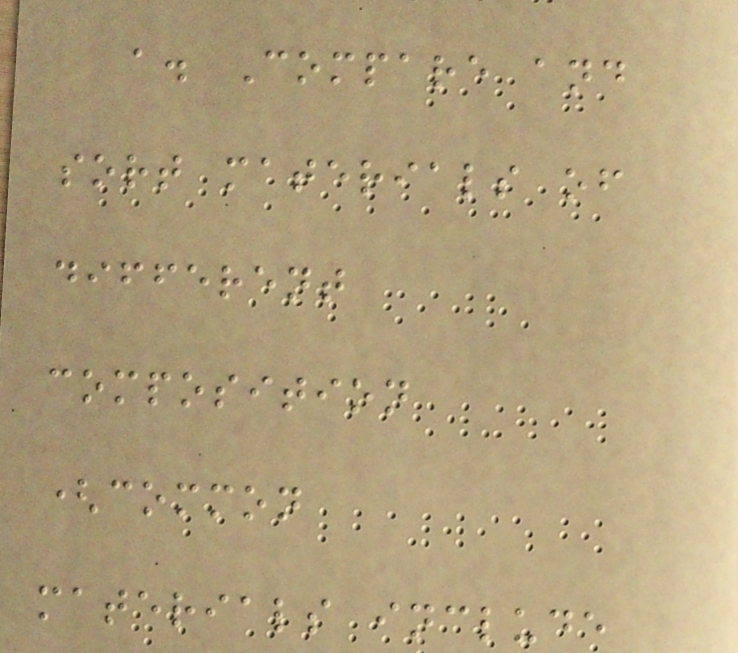a. Compare and
sort materials of
different
composition
(common
materials include
